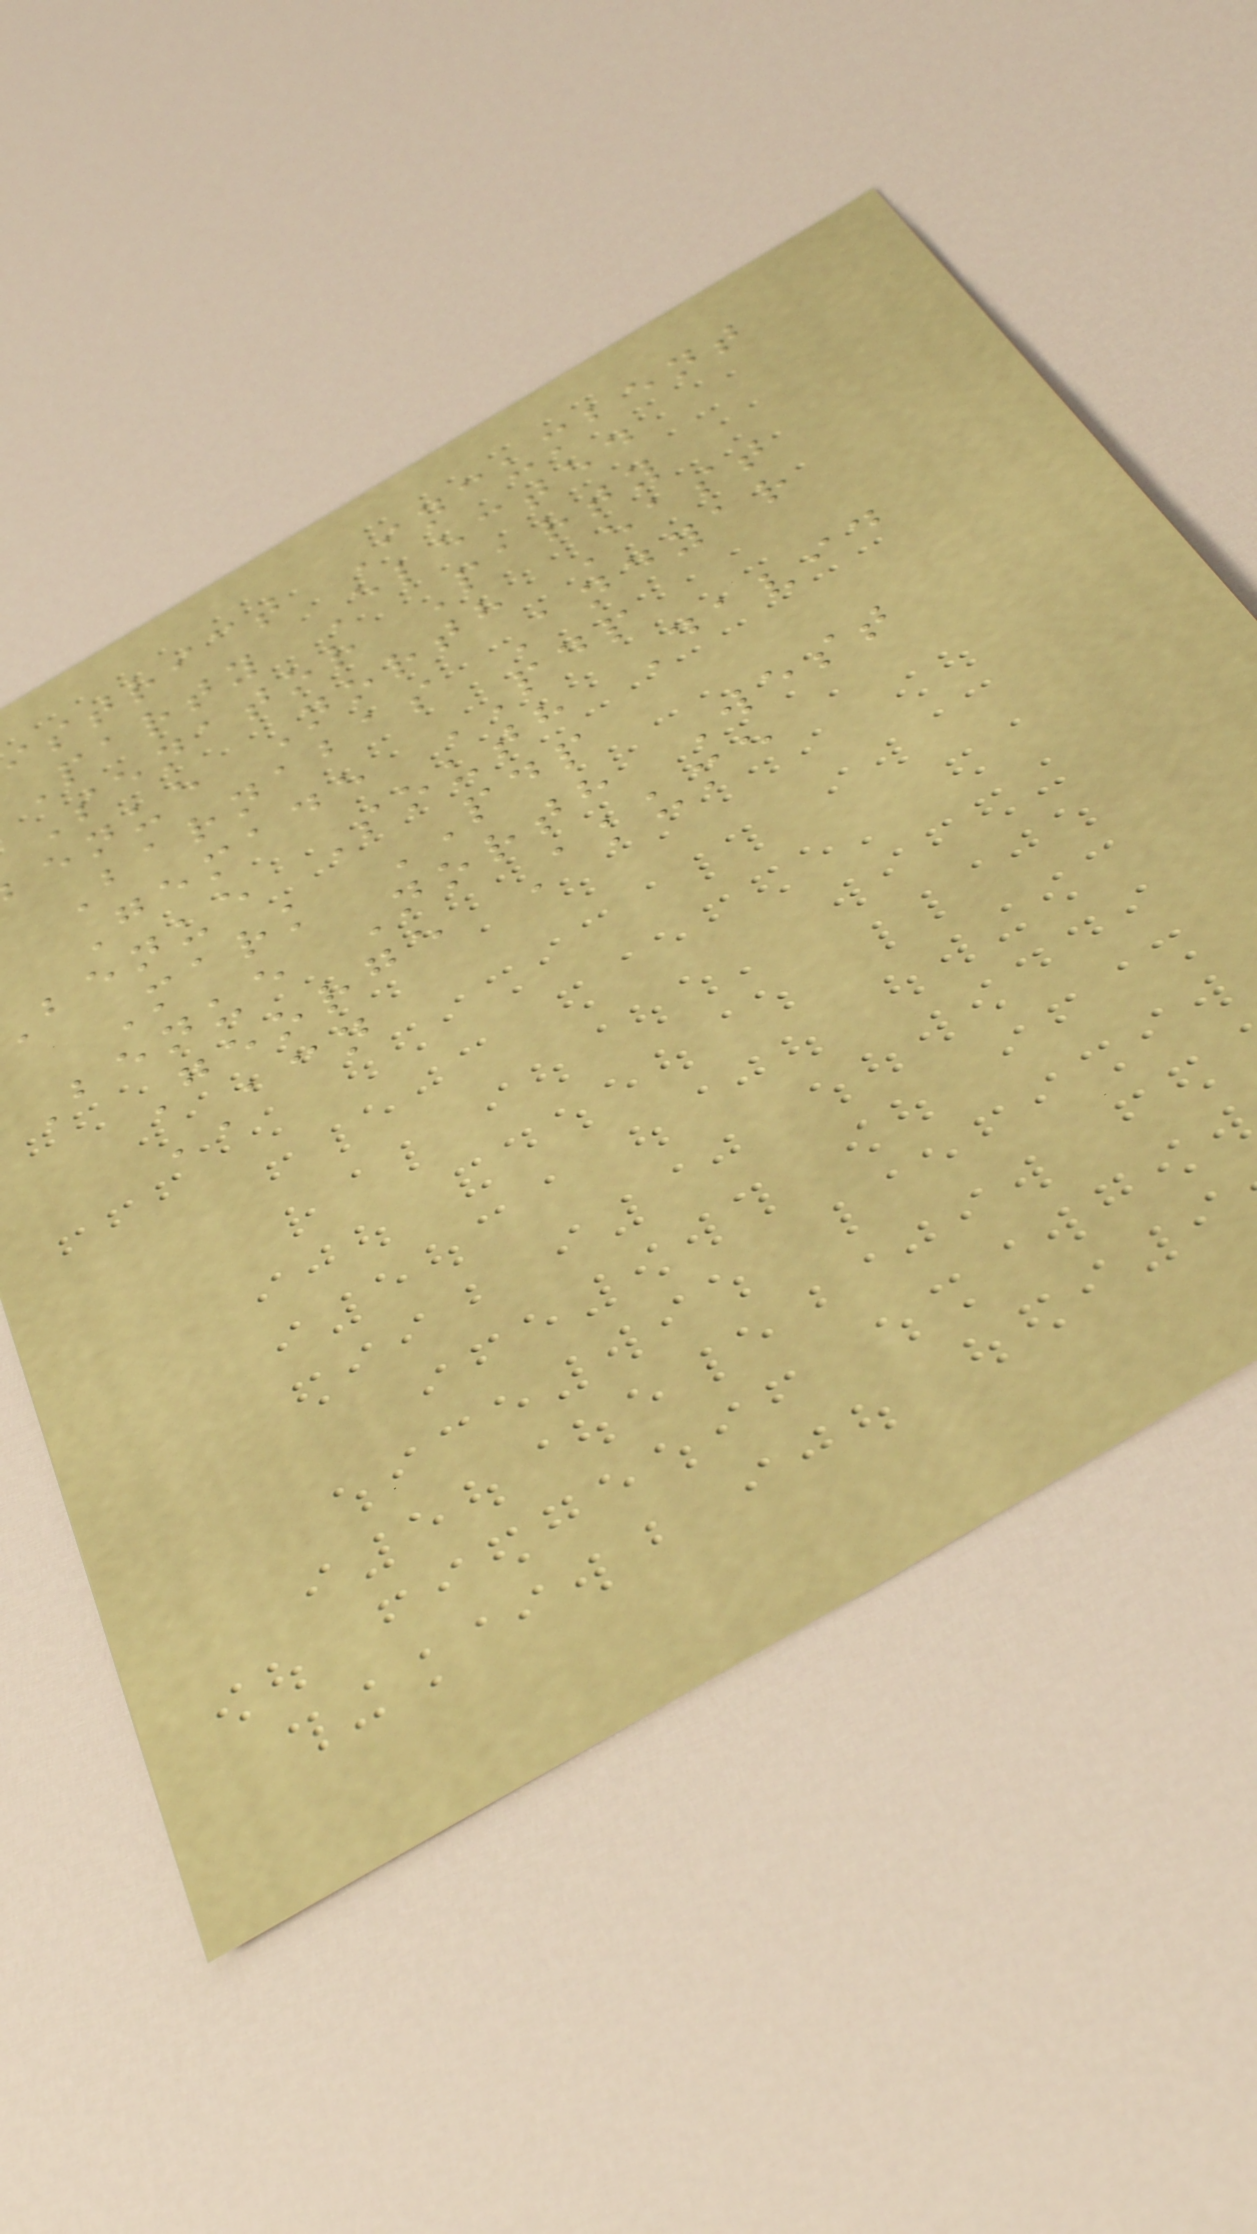istrict Incumbent
Party Elected
Senator Party
enue North East
Barnabas Andyar
Gemade PDP
benue South David
Mark PDP
Benue North West
George Akume
ACN
